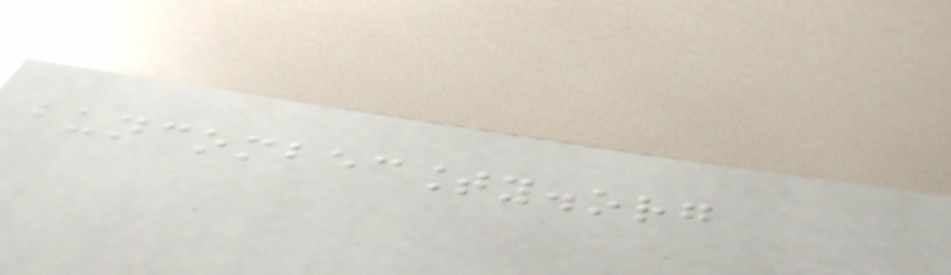buncombecounty.org
